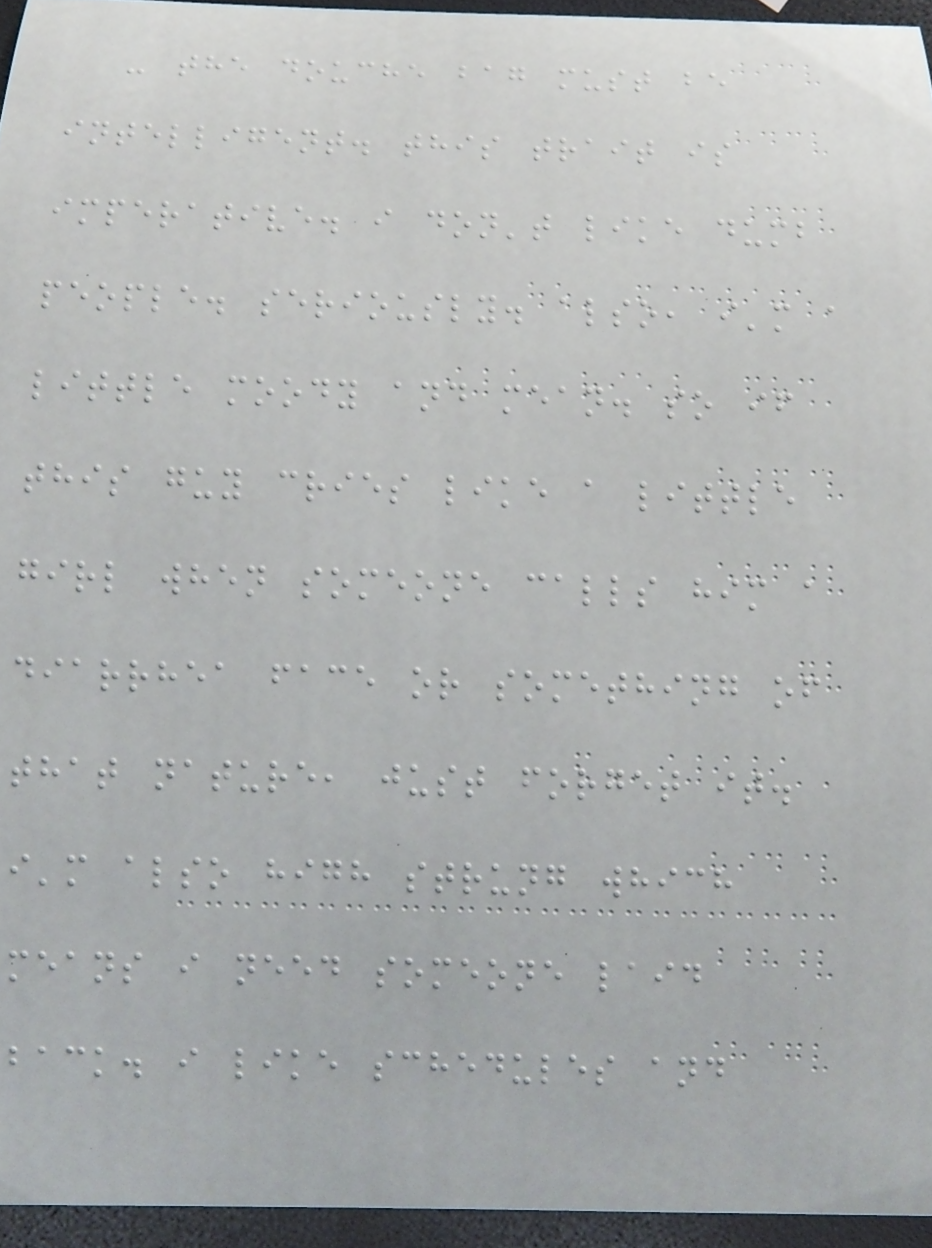- the douche bag must be
intelligent. this trait is
imperative. i don't like dumb
people. seriously. also, i'm a
little moody and mean. so if
this guy cries like a little
girl when someone calls him a
diarrhea face or something of
that nature, just forget it.
i'm also high strung which
means i need someone laid
back. i like schedules and
